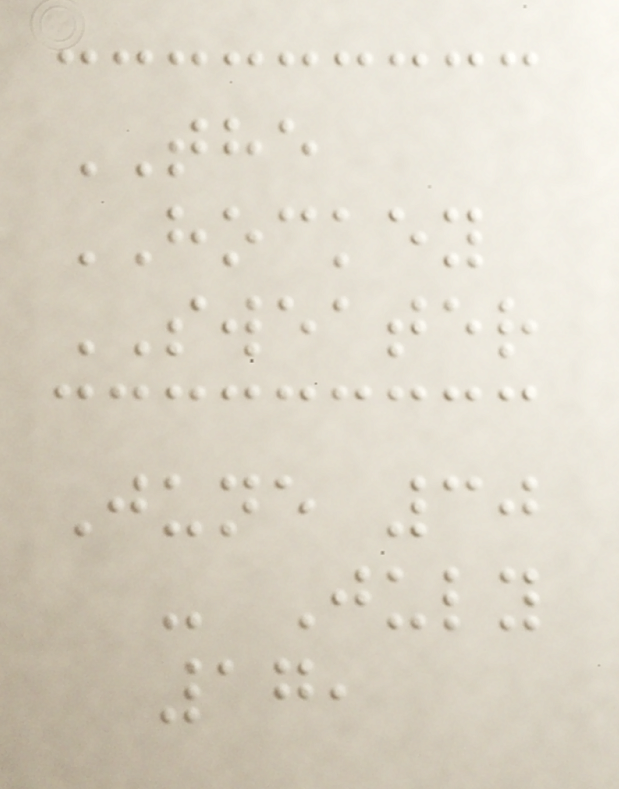THE
HOCKEY
SWEATER
June 30
- July
17,
